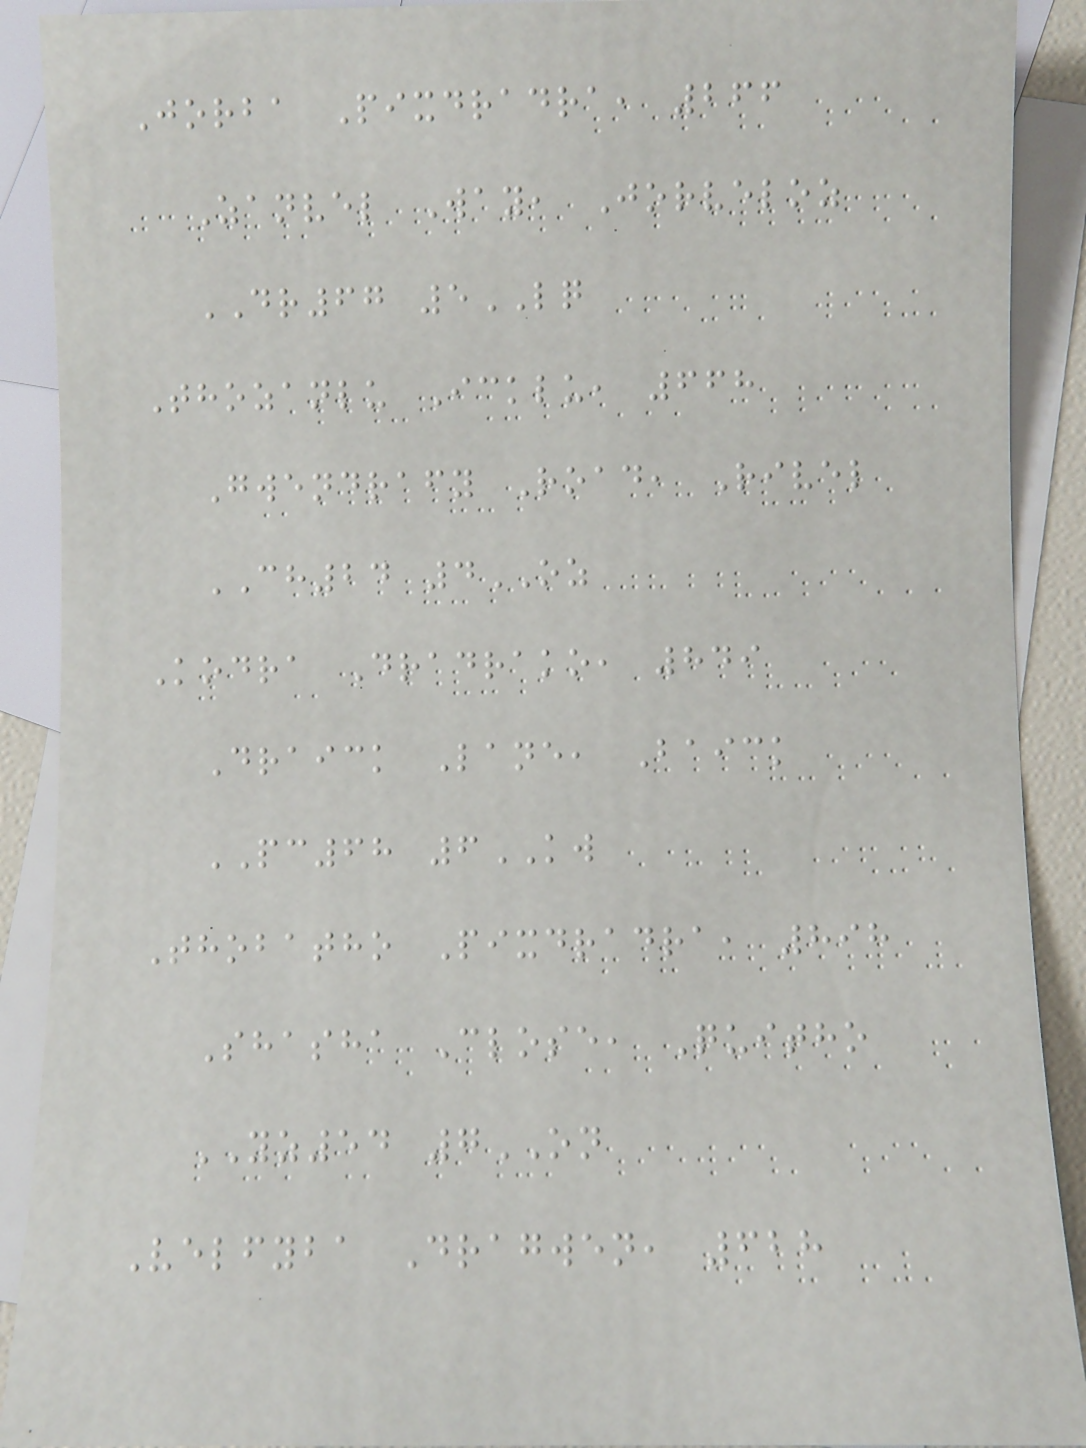Jorba Pixdradra, 266
Zanvel Way, Jorveloz
DR67 5LQ
Thozanlu Icklu, 668
Gwendrafy Road, Rivel
CH24 4OZ
Kodra Dradrako, 849
Draick Lane, Baick
PC68 6KW
Thobatho Pixdradra, 898
Shasha Close, Quitho
YZ54 7ON
Velfyba Dragwen, 628
